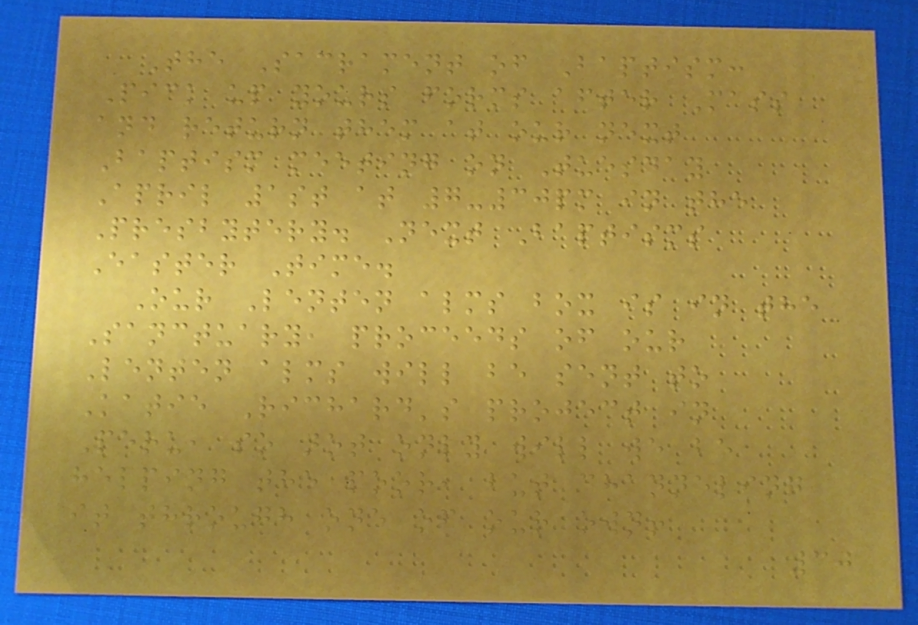The Sacrament of Baptism:
Pick up yours forms after Mass
and return them at our next
Baptism meeting on Tuesday
April 1st at 7-30pm in the
Presbytery. Next Baptisms
Easter Time.
Our Lenten alms box is in the
Sanctuary, proceeds of our
Lenten alms will be sent to
Katie Richard's project in
Peru, so not only will we be
helping the poor, but channeling
it through one of our own!
30
